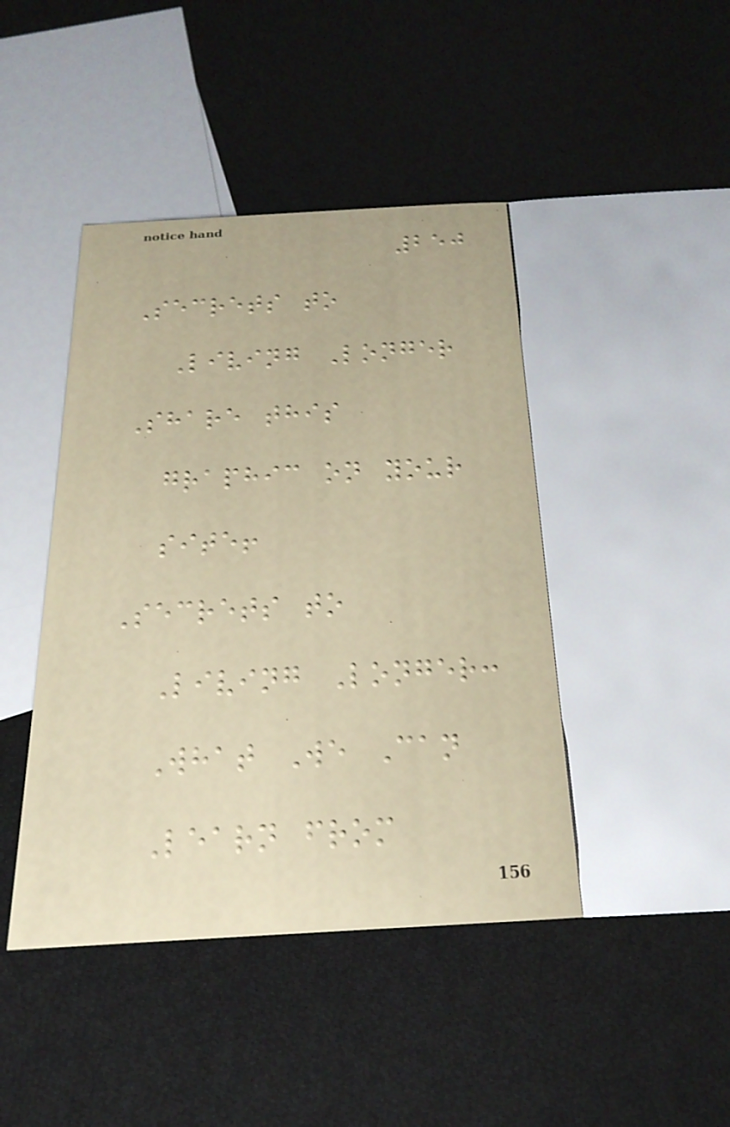250
Secrets to
Living Longer
Share this
graphic on your
site!
Secrets to
Living Longer:
What We Can
Learn from
